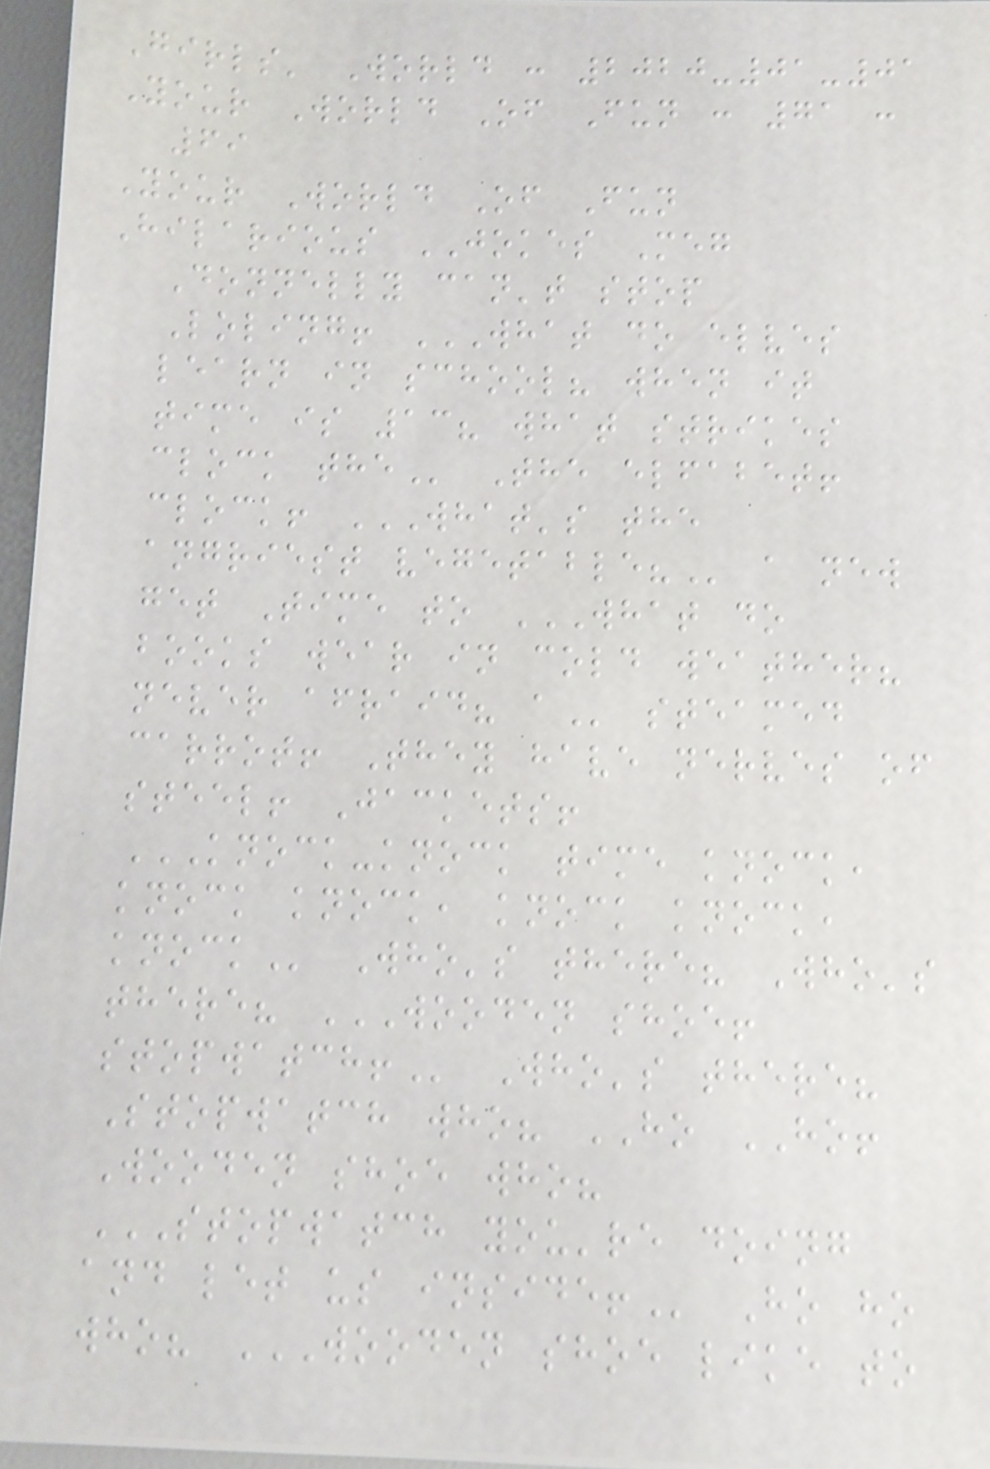Girls' World : 2020-01-01
Your World Of Fun : 71 :
69
Your World Of Fun
Hilarious JOKES Meg
Donnelly can't stop
Loling! WHAT DO ELVES
LEARN IN SCHOOL? WHEN IT
TIME IS 13? WHAT STRIKES
CLOCK THE The elfabet!
clock! WHAT'S THE
ANGRIEST VEGETABLE? a new
get Time to WHAT DO
BOOKS WEAR IN COLD WEATHER?
NEVER AFRAID? A steamed
carrot! They have nerves of
steel! Jackets!
KNOCK-KNOCK TIME KNOCK,
KNOCK KNOCK, KNOCK KNOCK,
KNOCK Who's there? Who's
there? WOODEN SHOE!
STOPWATCH! Who's there?
Stopwatch who? HO HO!
Wooden shoe who?
STOPWATCH YOU'RE DOING
AND LET US INSIDE! Ho ho
who? WOODEN SHOE LIKE TO
